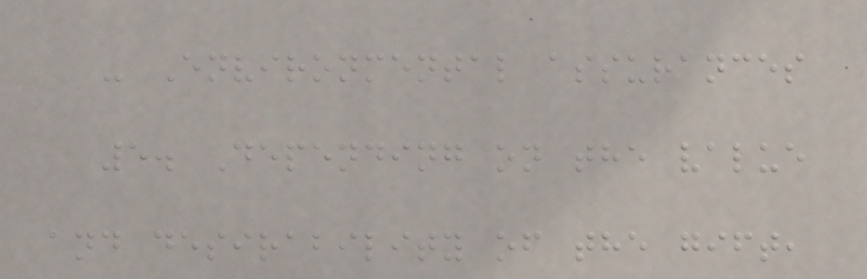- Environmental assurances
5. Depending on the value
and desirability of the gift,
